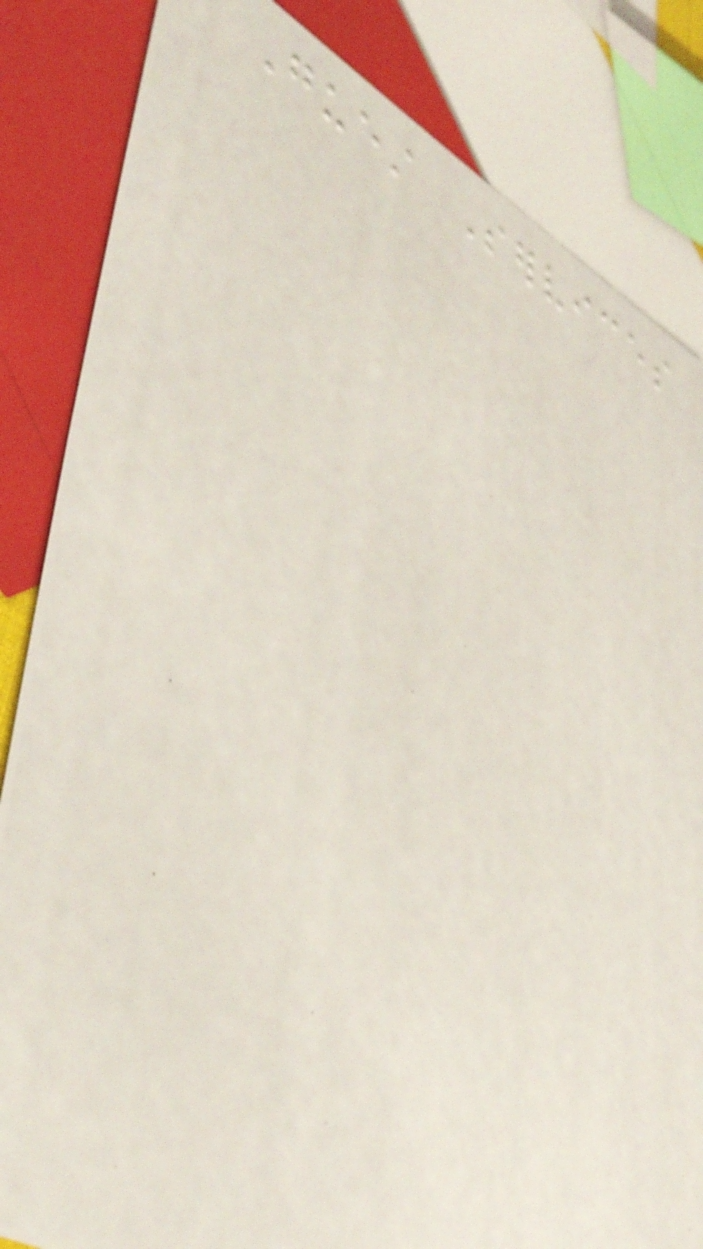Guest Services
